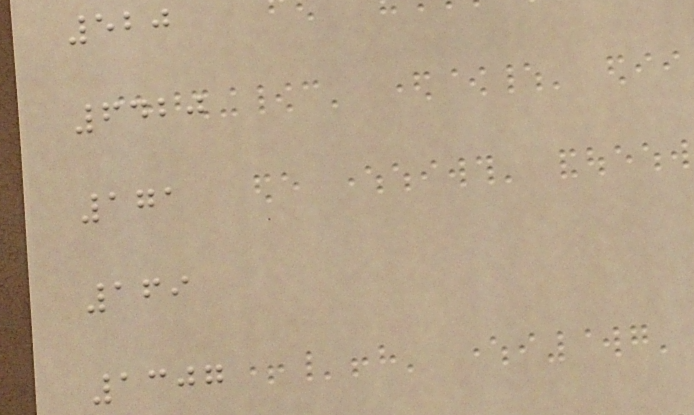520
6420
171
169
1307
